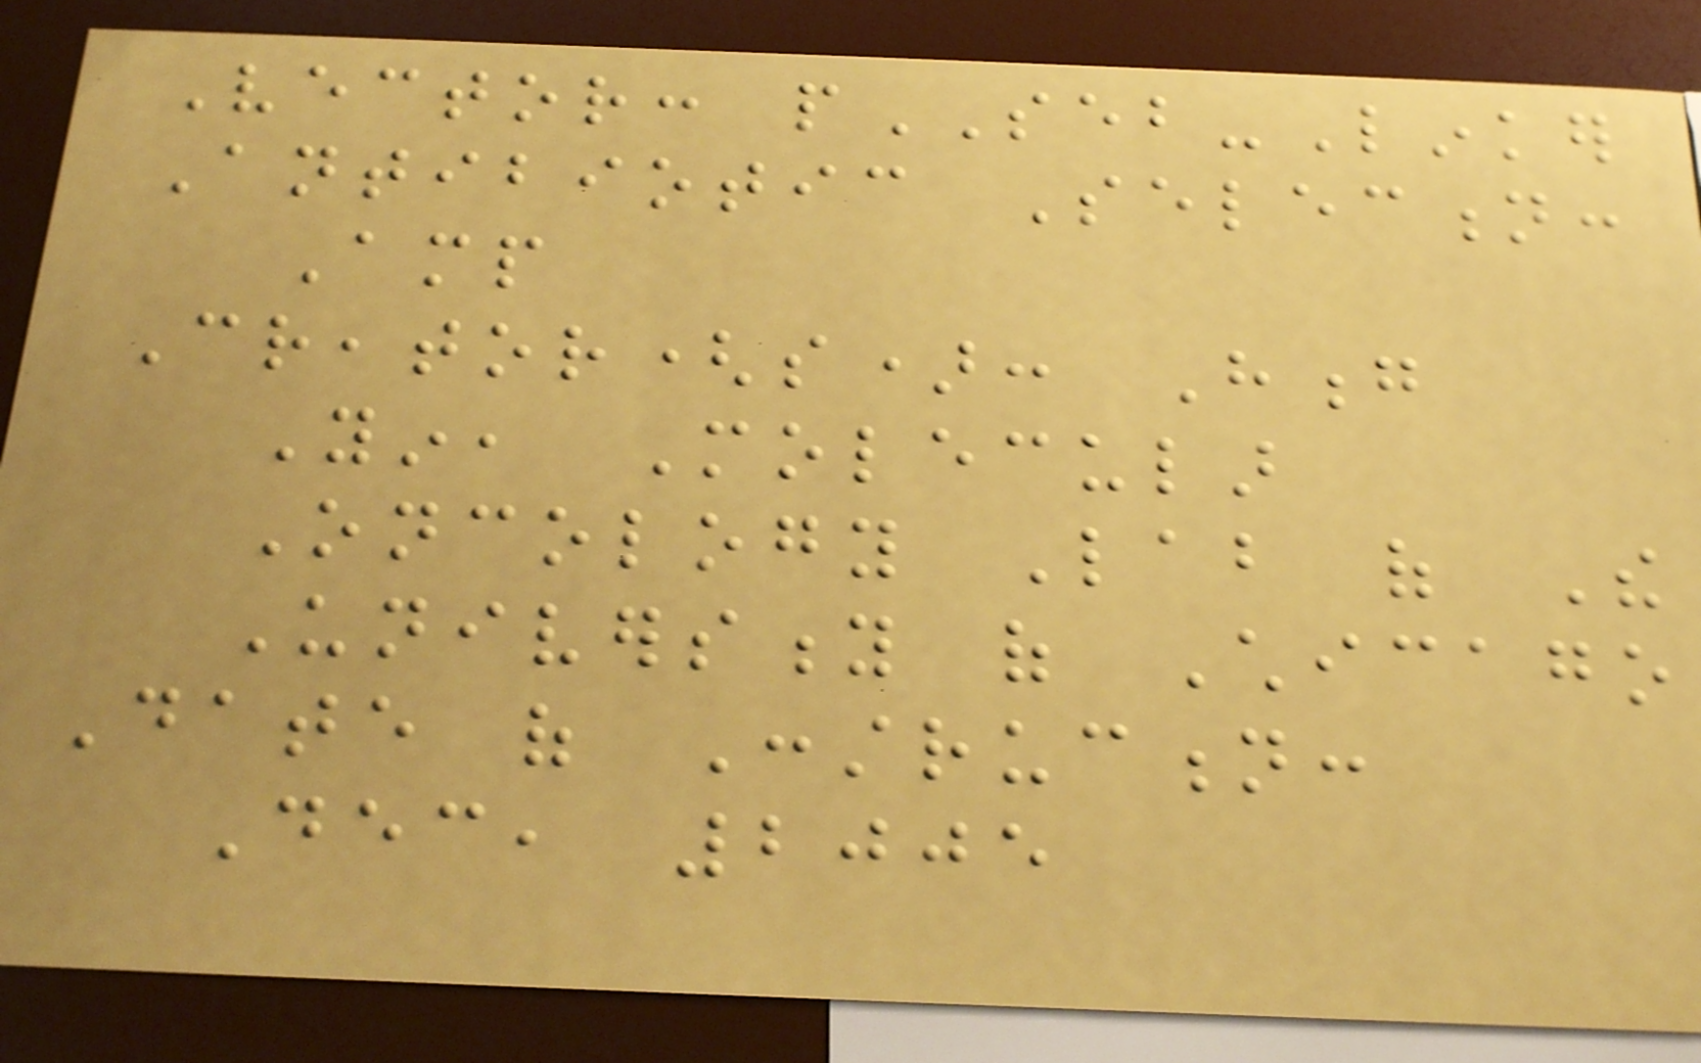Vector: pSEB-Linker
Antibiotic Selection:
Amp
Creator(s): Hong
Yin, Molecular
Oncology Lab of The
University of Chicago
Date of Construction:
Dec, 2005
